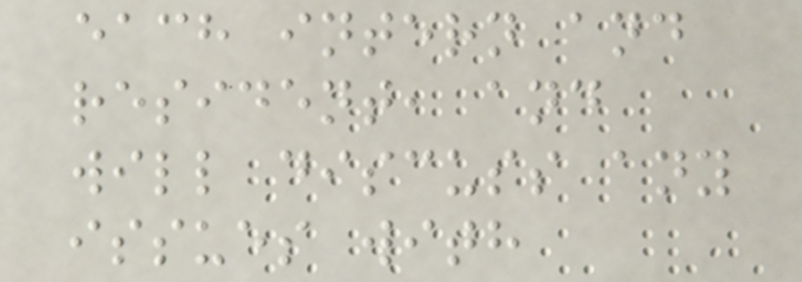each intern and
resident, and
will discuss any
issues with
